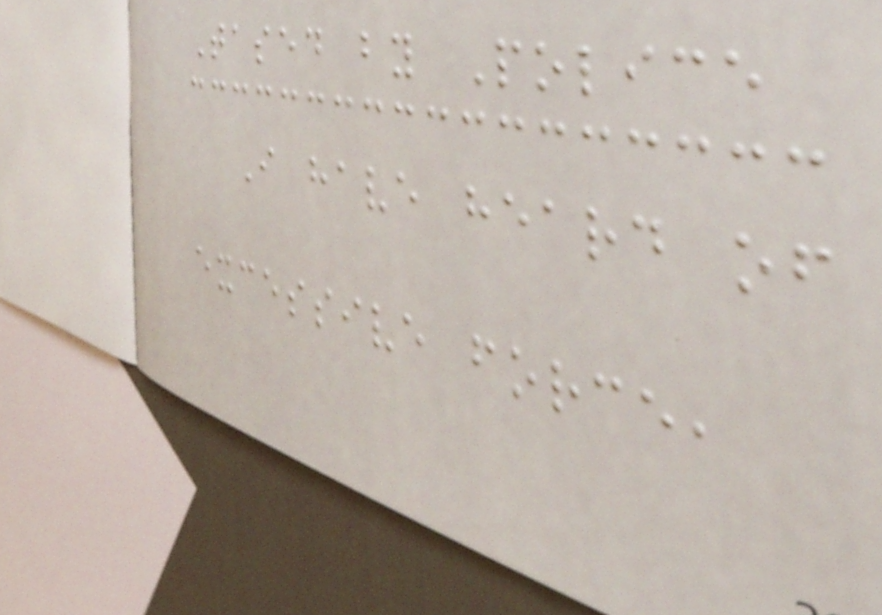Tased by Police
I have heard of
excessive force,
